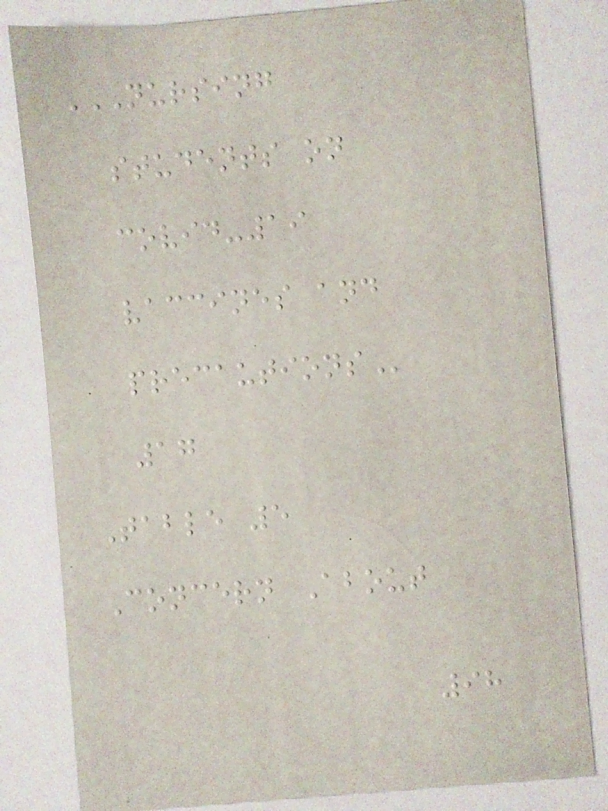NURSING
STUDENTS ON
COVID-19
VACCINES AND
PRECAUTIONS
17
Table 5
Concern About
98
